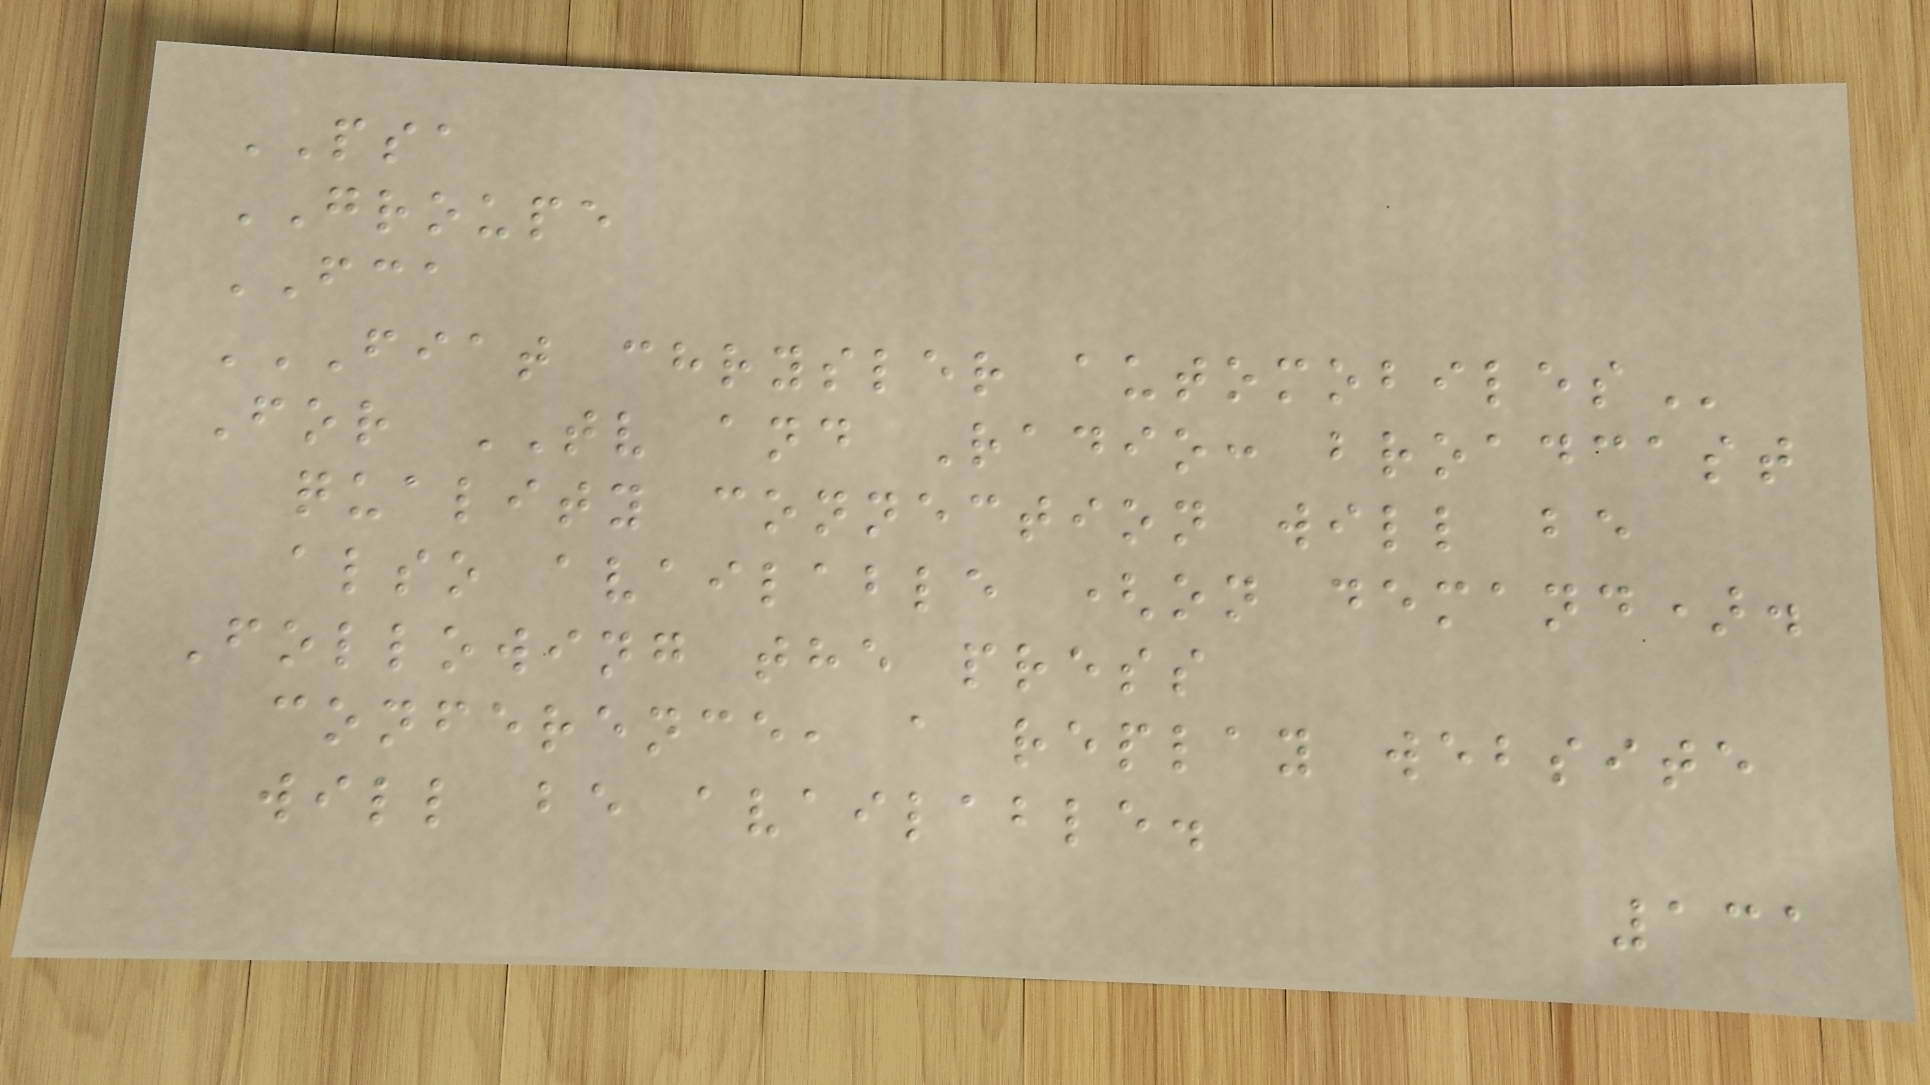PSA
GROUPE
FCA
FIAT CHRYSLER AUTOMOBILES
For TV and Radio: broadcast
quality connection will be
also available (on demand).
Following the press
conference, a replay website
will be available.
131
